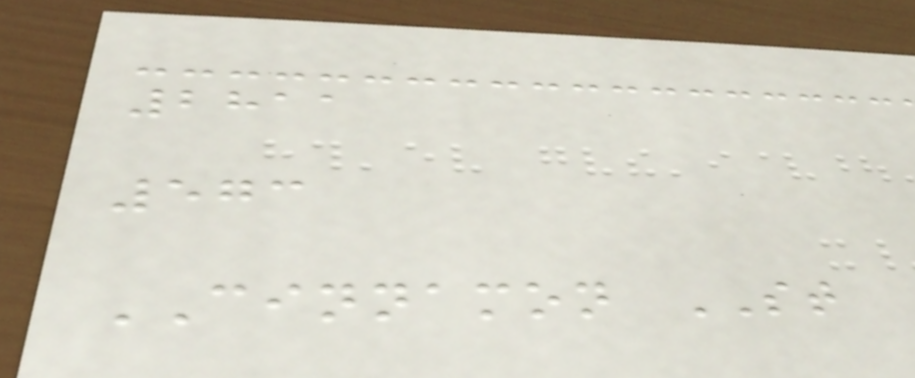2811
573
CINNAMON ST
